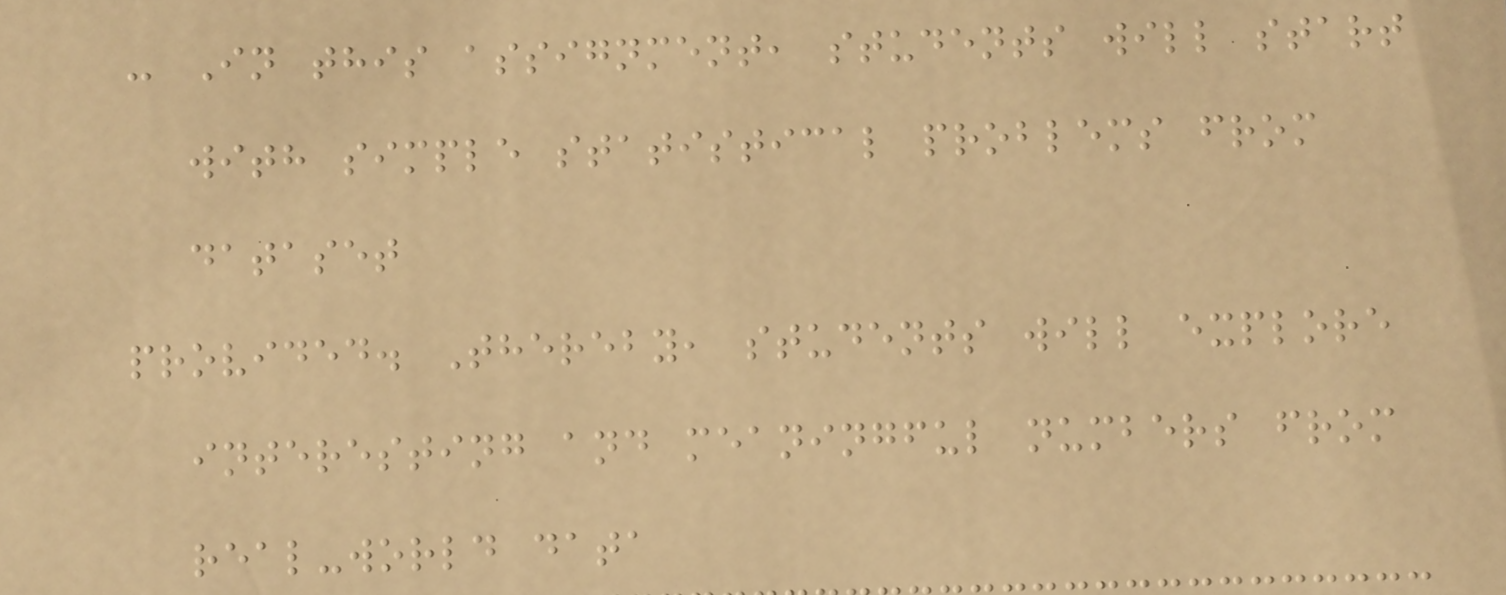- In this assignment, students will start
with simple statistical problems from
dataset
provided. Thereby, students will explore
interesting and meaningful numbers from
real-world data
